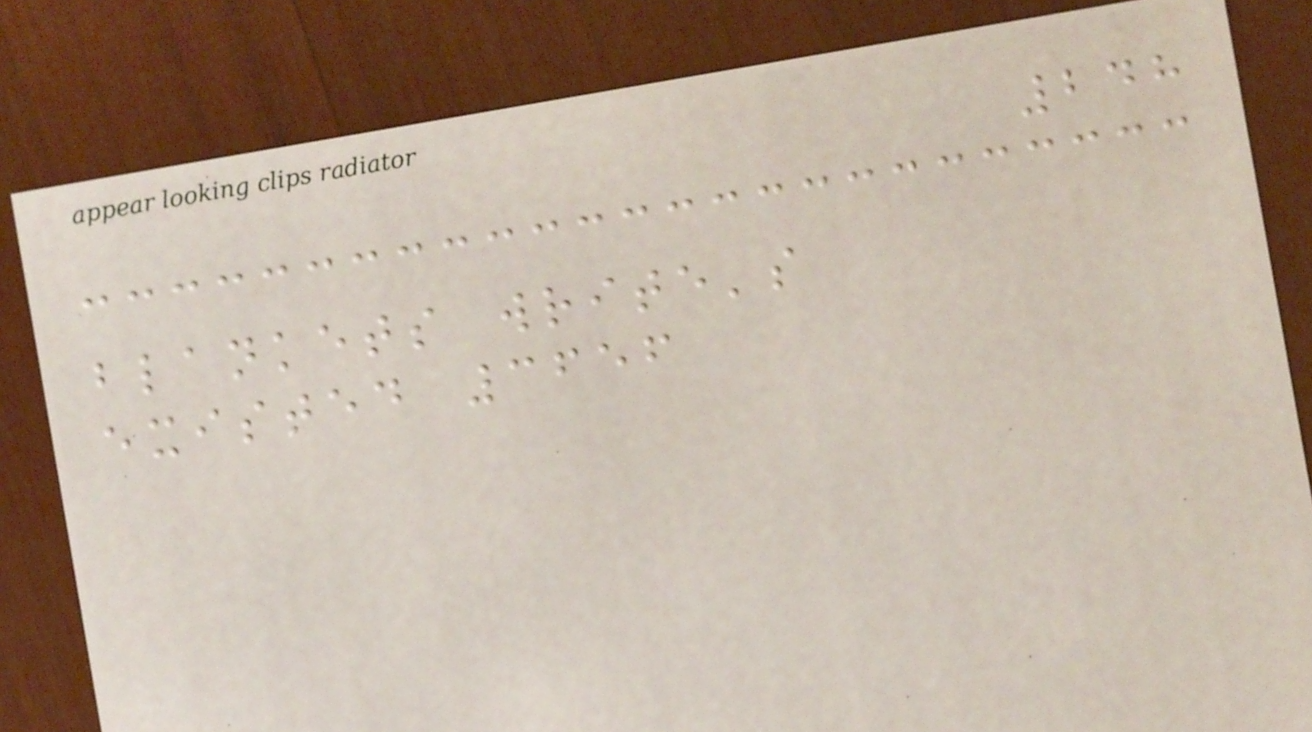248
blankets write's
existed 3656
